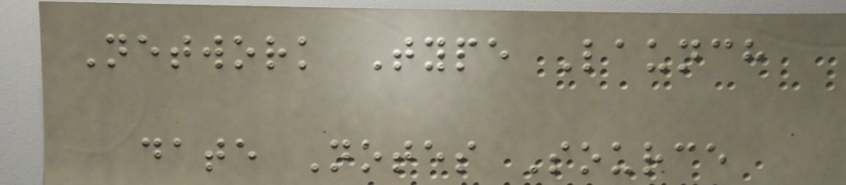Network Type Launch
date Notes Source
